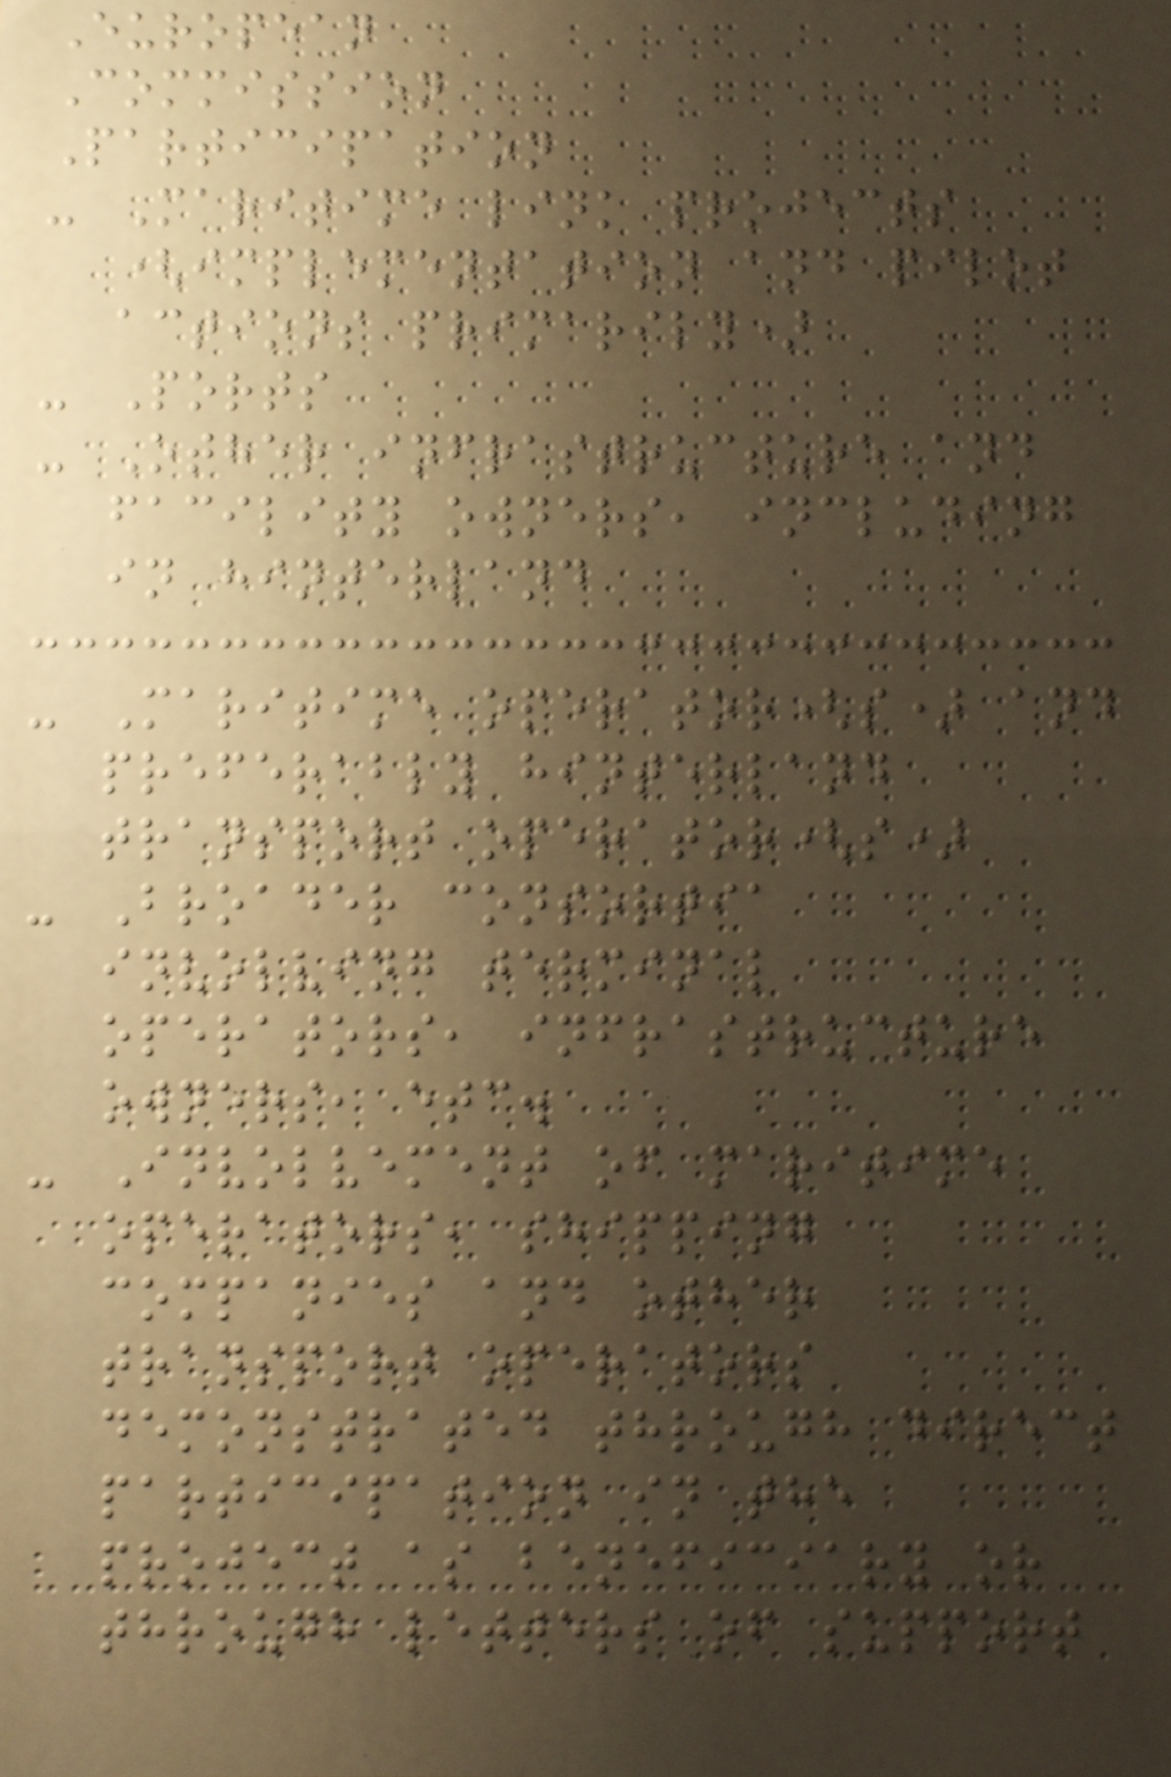European
Commission
Participation
- Maritime link projects
(implementation and pilot
actions primarily)
- Ports
- Other infrastructure and
facility owners, including
in hinterland
- Maritime operator(s) and
preferably hinterland
transport operator(s)
- Broader consortia
involving terminal
operators, infrastructure
owners, etc.
- Involvement of maritime
operators, shipping
companies and other
transport operators
demonstrated through direct
participation in the
project as beneficiary or
through letters of support
